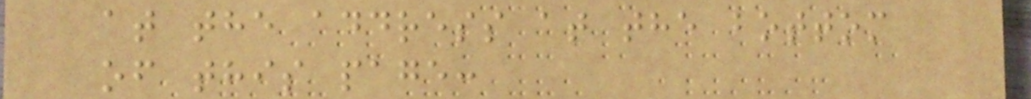at the address at the bottom
of this page:
